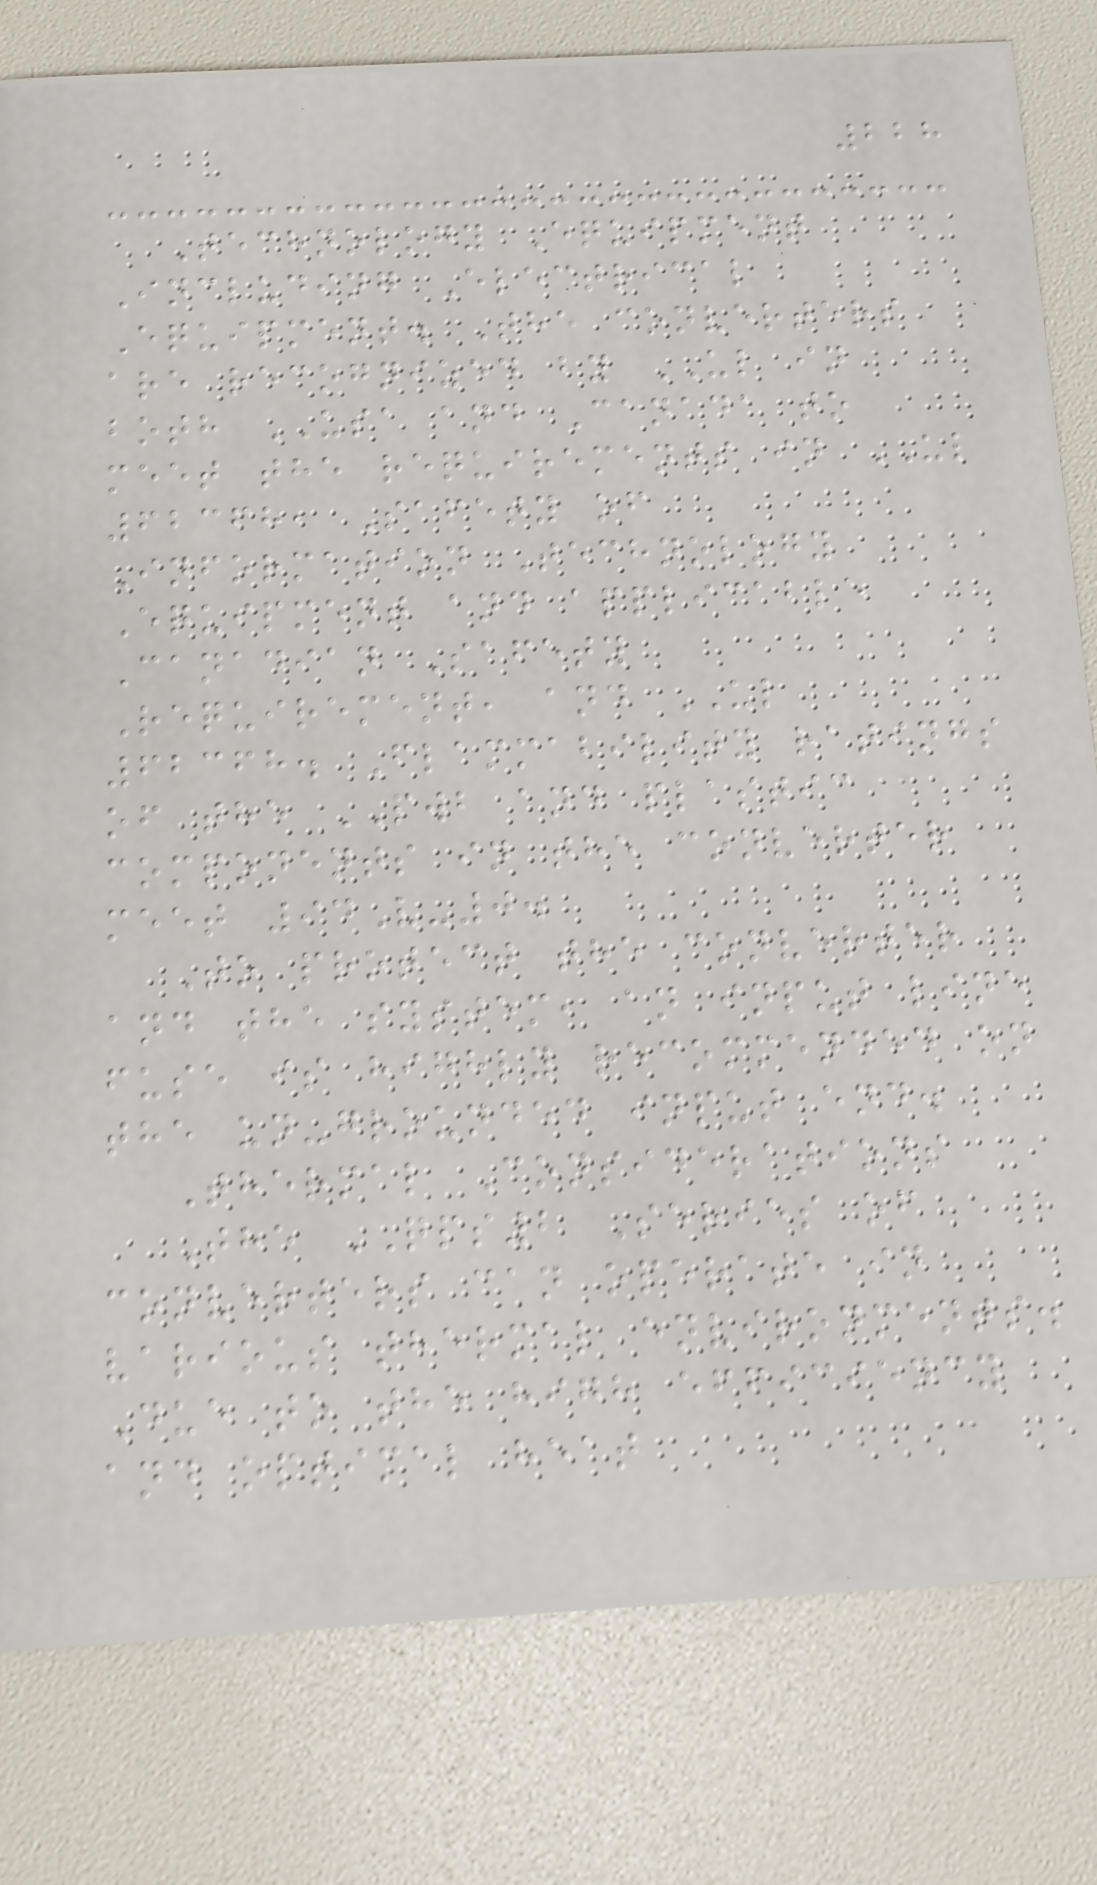228
Technology Equipment
Including Electrical
Equipment. The converters
are recognized by UL in
both USA and Canada to
meet the requirements in UL
62368, Safety of
Information Technology
Equipment and applicable
Canadian Safety
Requirement, and UL
62368. Flammability ratings
of the PWB and plastic
components in the converter
meet 94V-0.
To protect the converter
and the system, an input line
fuse is highly recommended on
the un-grounded input end.
Thermal Considerations
The QPS2 Series of
converters can operate in
various thermal environments.
Due to the high efficiency
and optimal heat
